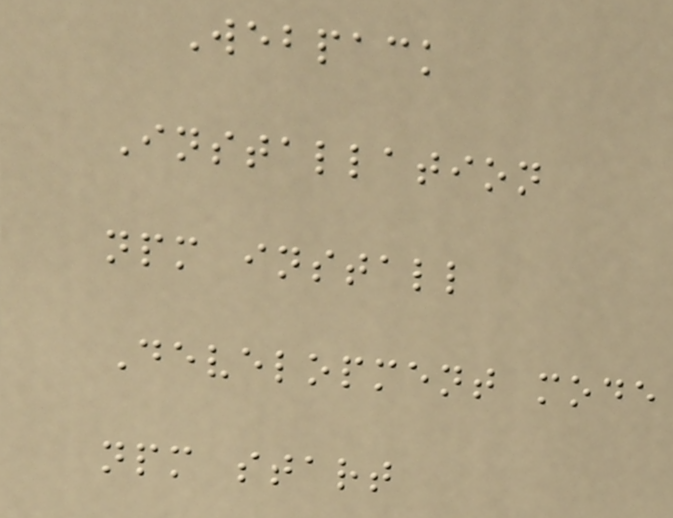Webpack
Installation
npm install
Development mode
npm start
